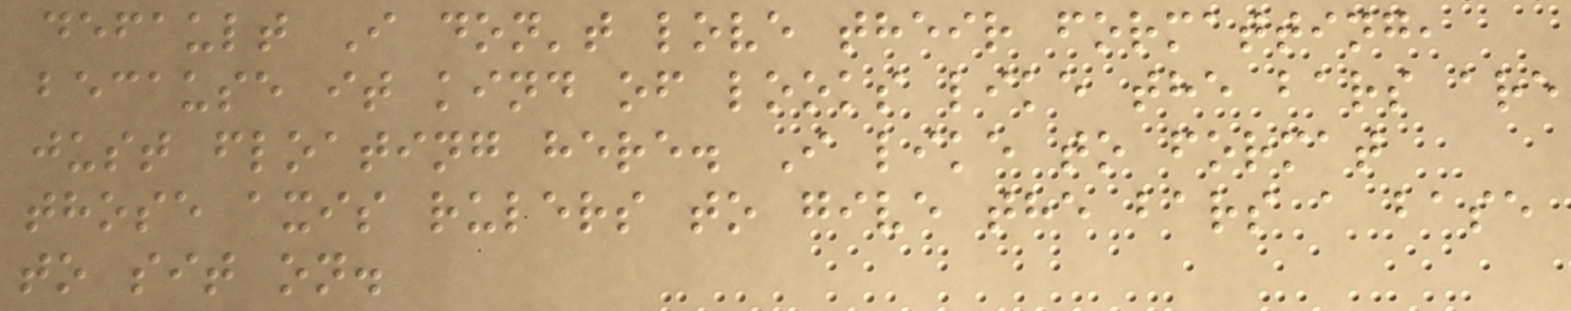default I don't love their formatting,
because it kind of looks like the bars are
just floating here. I like to format
those axis rulers to give the bars a base
to sit on.
